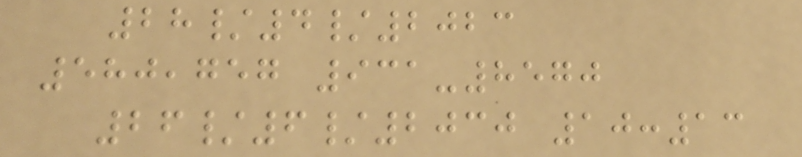28/4/2023
580,757 931-8570
26/6/2030 10:13
